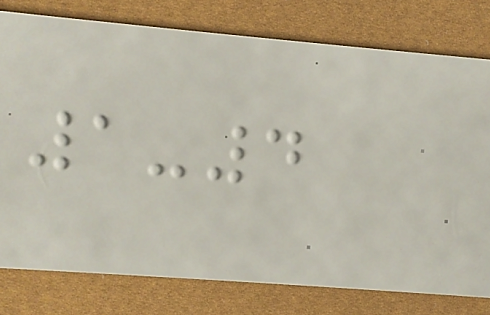1-4
